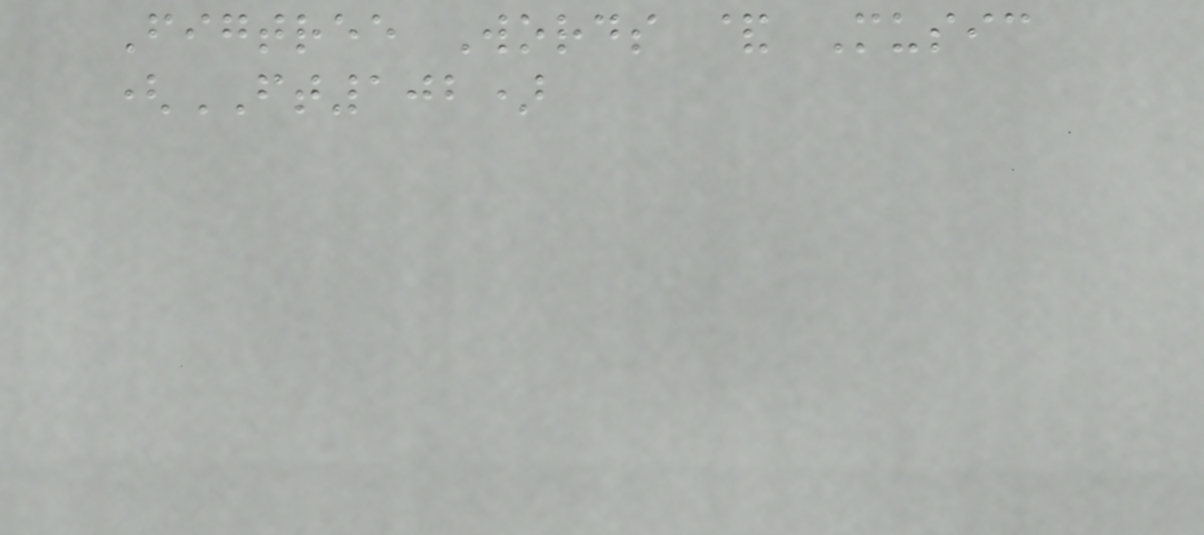Figtree Words & Music
(FT102)
